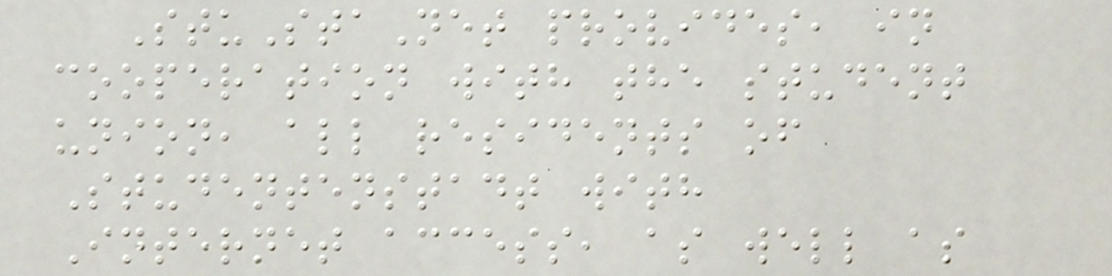StuStaNet provides, in
cooperation with the student
union, all residents of
Studentenstadt with
Internet access, as well as
